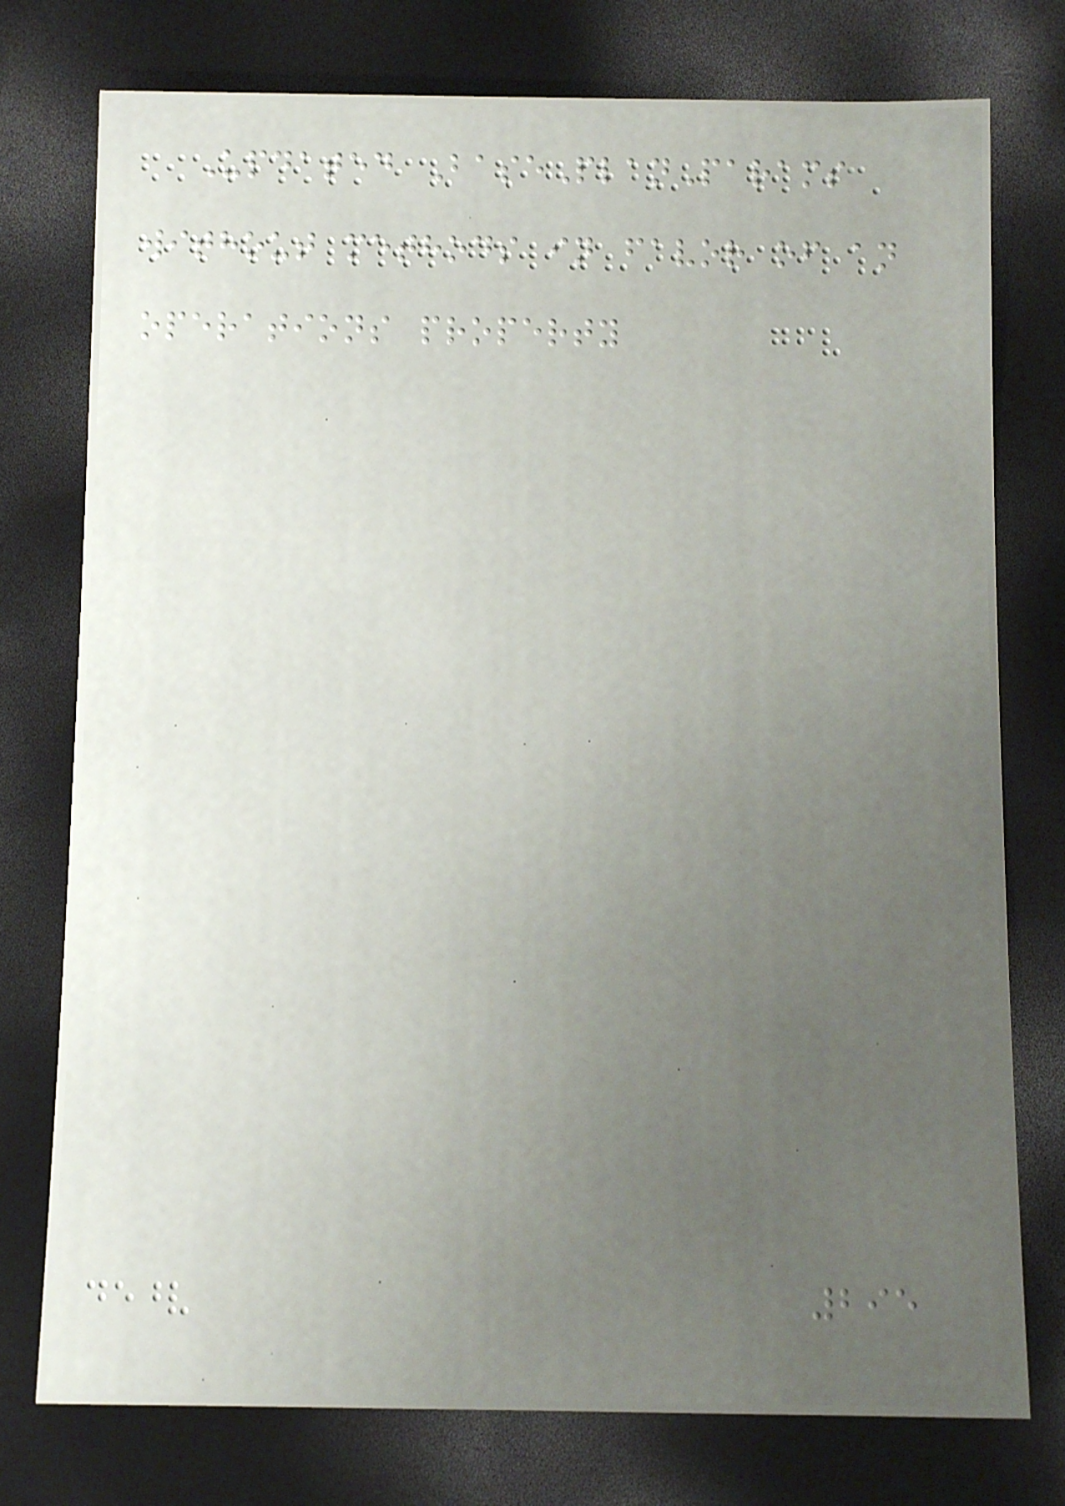Updated BasePlanParams
without methods in favor of an
operations property
295
